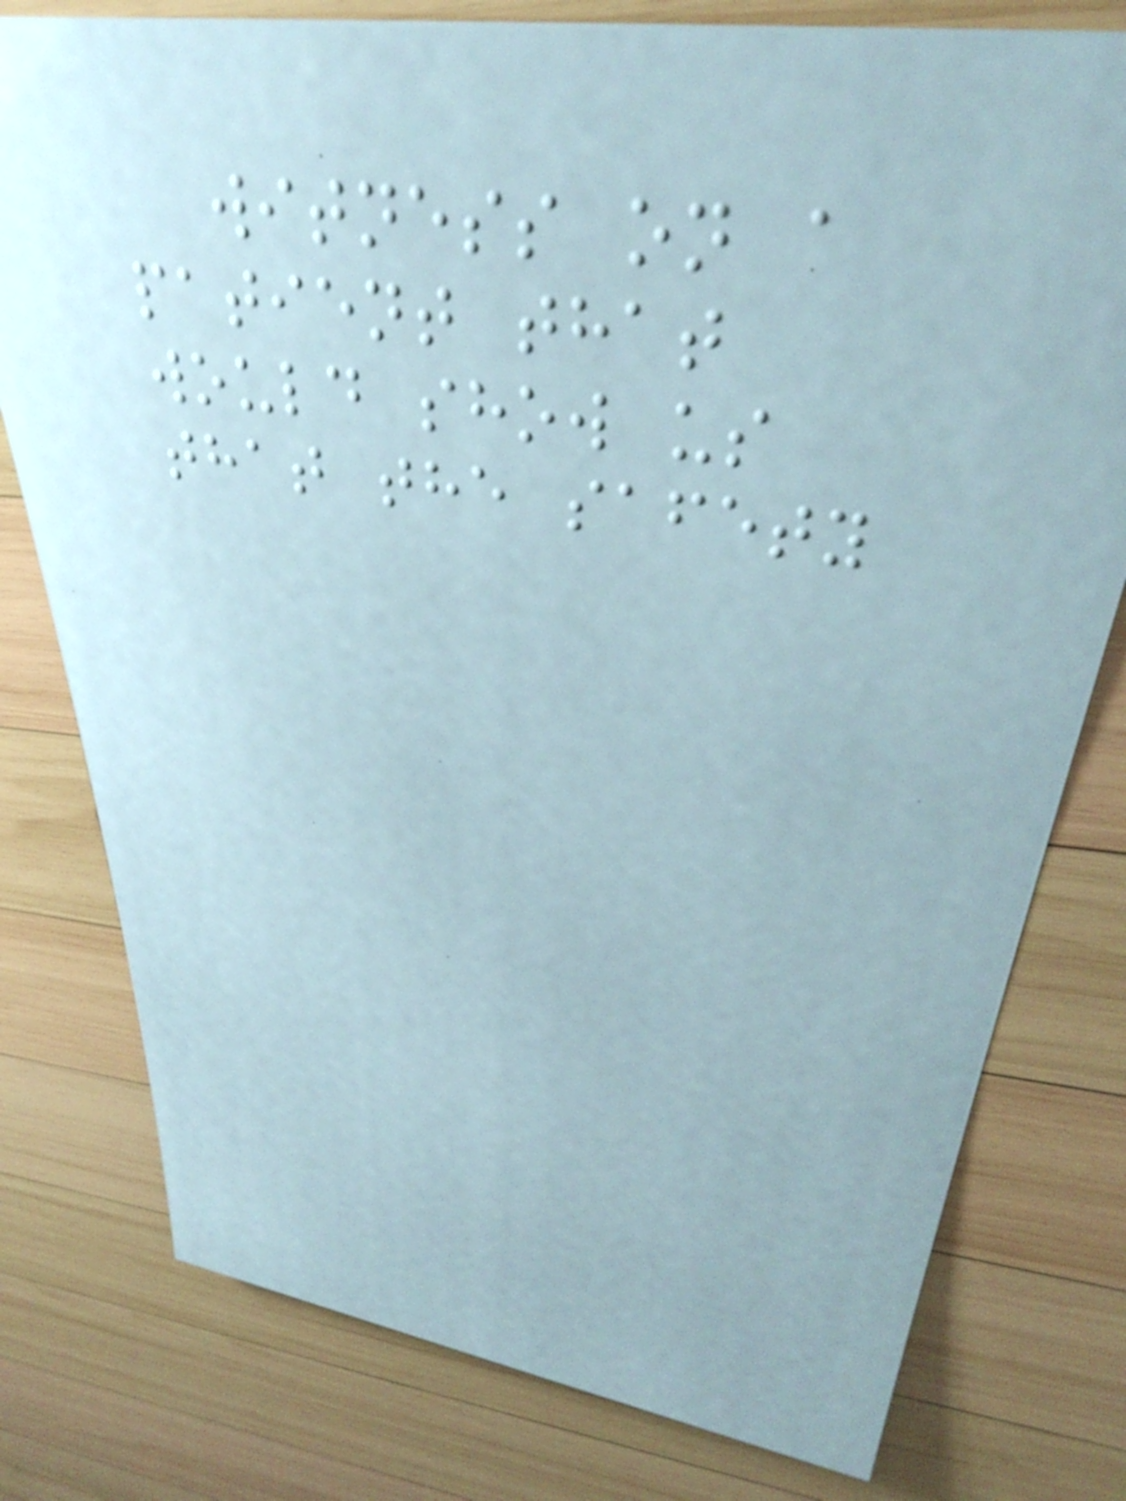witness on a
patient that
would show us
that the safety
